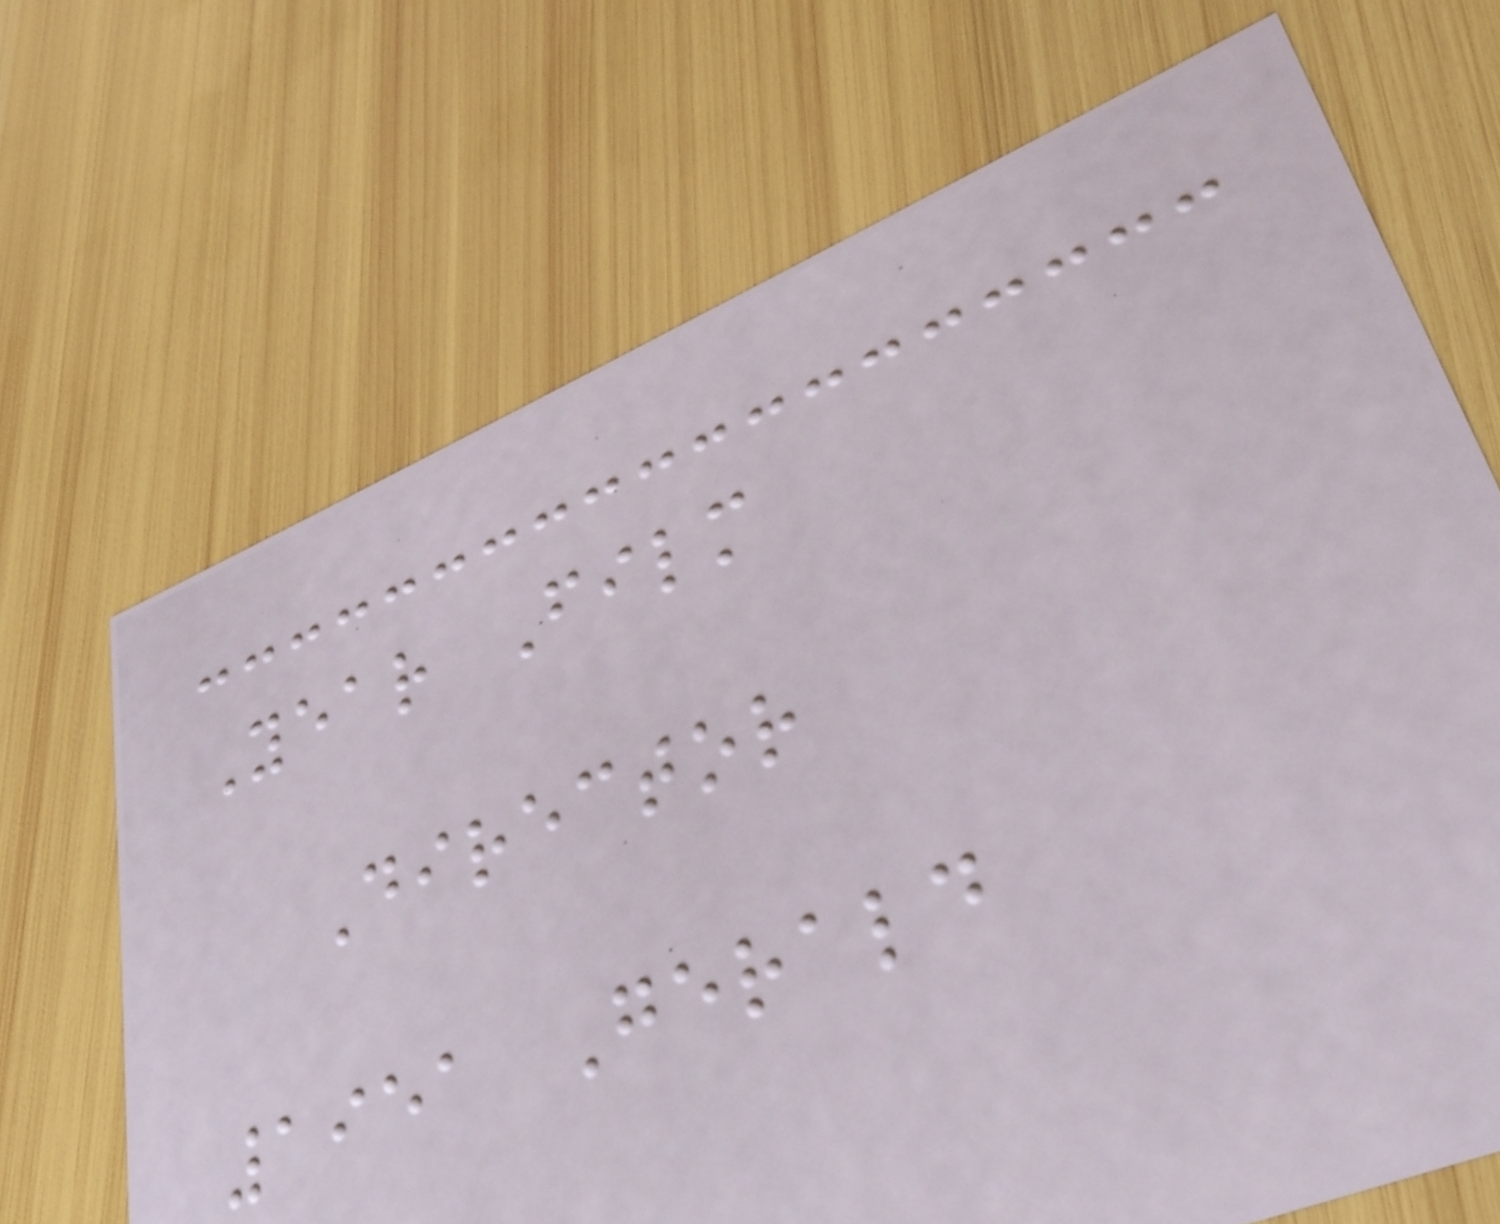Year Film
Director
1951 Gerald
